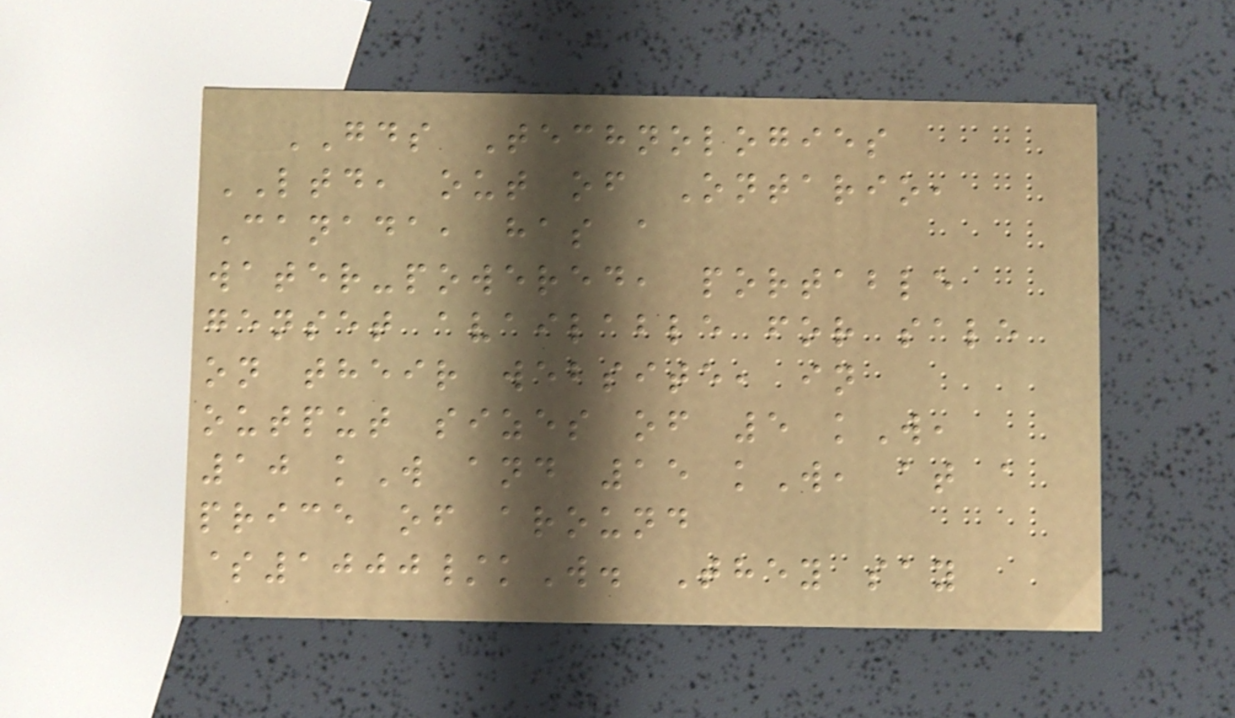GDS Technologies
LTD, out of Ontario,
Canada, has a
water-powered, portable
genset available for sale
on their website, in
output sizes of 5 kW,
10 kW and 15 kW, at a
price of around
$1000/kW. They say
